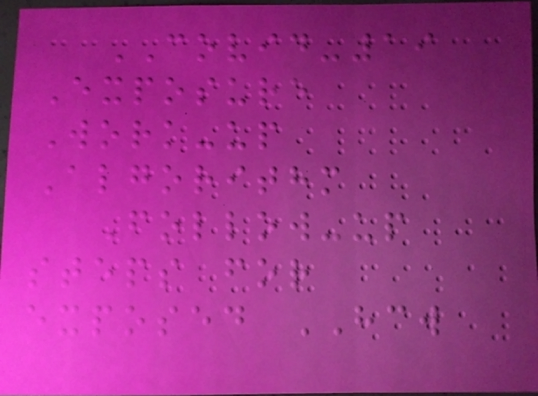COVID-19
Exposure
Work-up
Algorithm
Follow-up
steps for
exposed HCW
